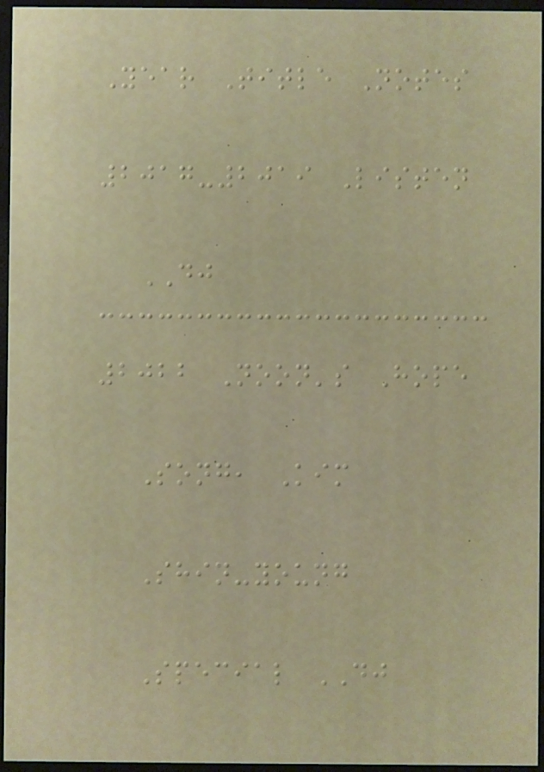Year Title Notes
2017-2019 Listen
DJ
2022 Noon's Hope
Song, Kim
Shin-young
Special DJ
